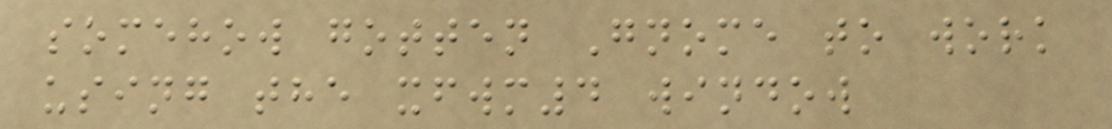somehow gotten Gnome to work
using the xfwm4 window
